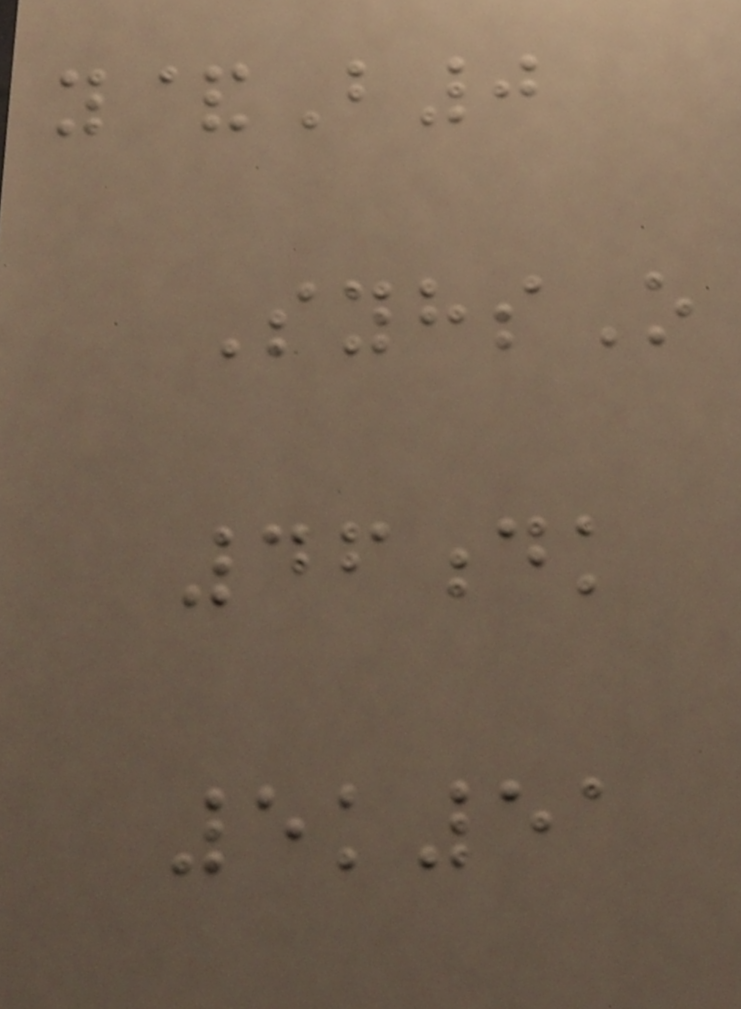y&B0
SyhsO
46dk
5k51
